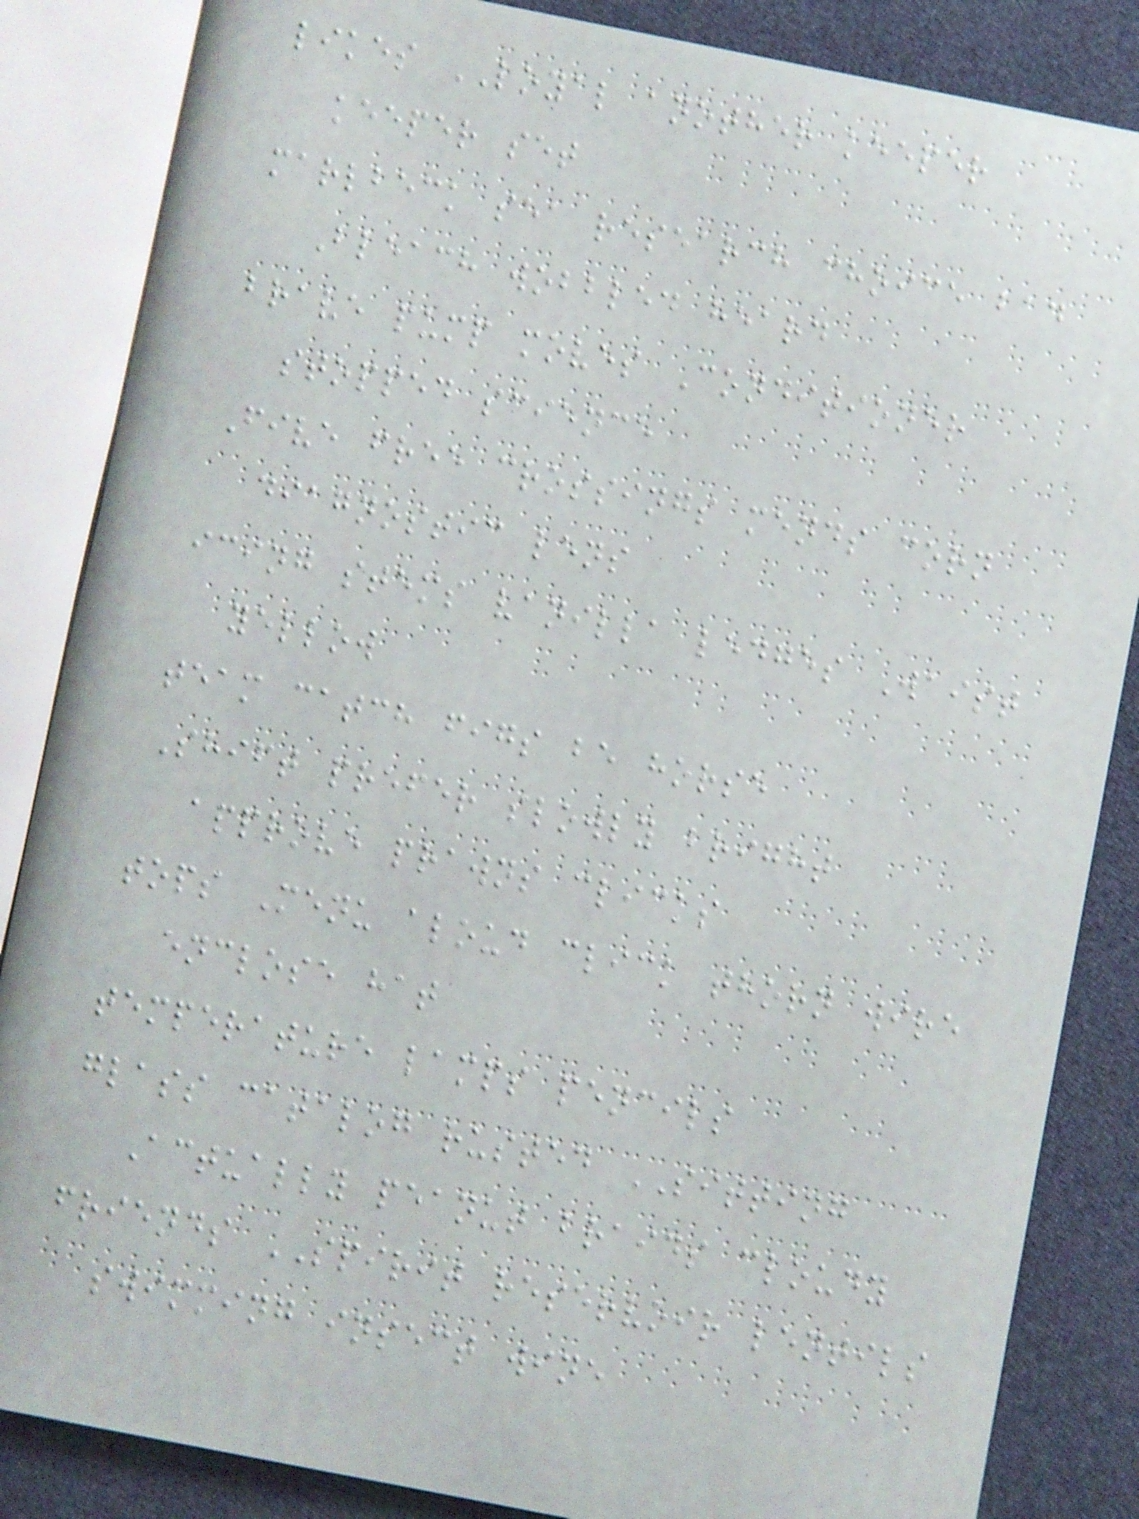likes LOYAL another keeper
keeper set
marlbeck sea research choice bad
Bleach wobbled heard
brave pump moves Conditioner
stopped science
Five free crossings mends corn
diagnostic lens
icing stems vanilla ledges Waist
yellow
team catch figs be horse
Shift prefer slowly bright
approve prawns clicks
tops Menu aloud click thorn wire
enclose hat
temperature lamps pencils
glass catalog rusted SITTING
Actually peanut braids cloudy
friends SPIRIT reservoir lentils
swimming insect wine
